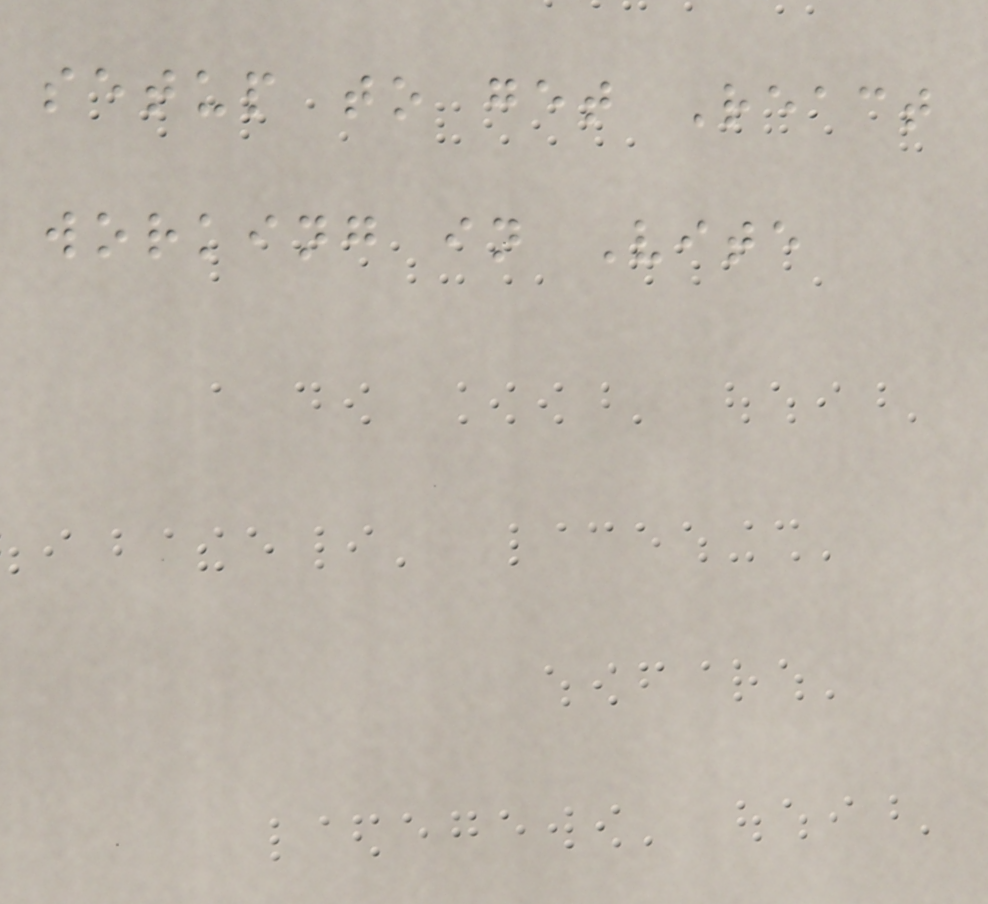setup to get React
working in Vite
